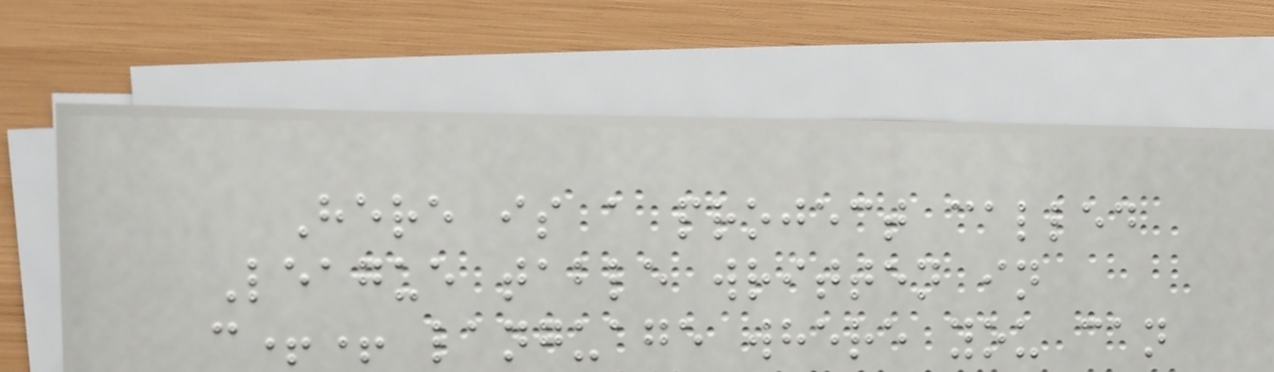Here is a project called
League table written in
c++ language where you can
